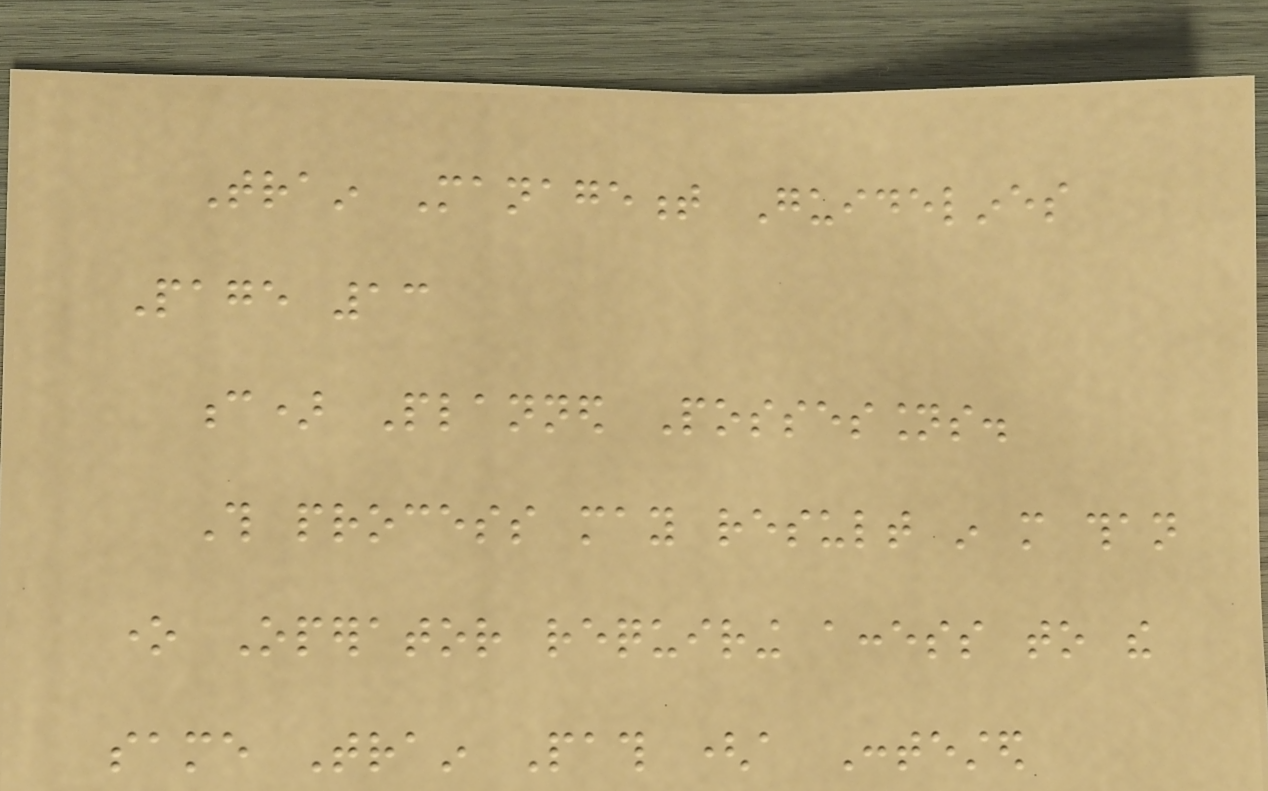Train Management Guidelines
Page 13
c) Planned Possessions.
This process may result in more than
one Operator requiring access to the
same Train Path (a Contested
